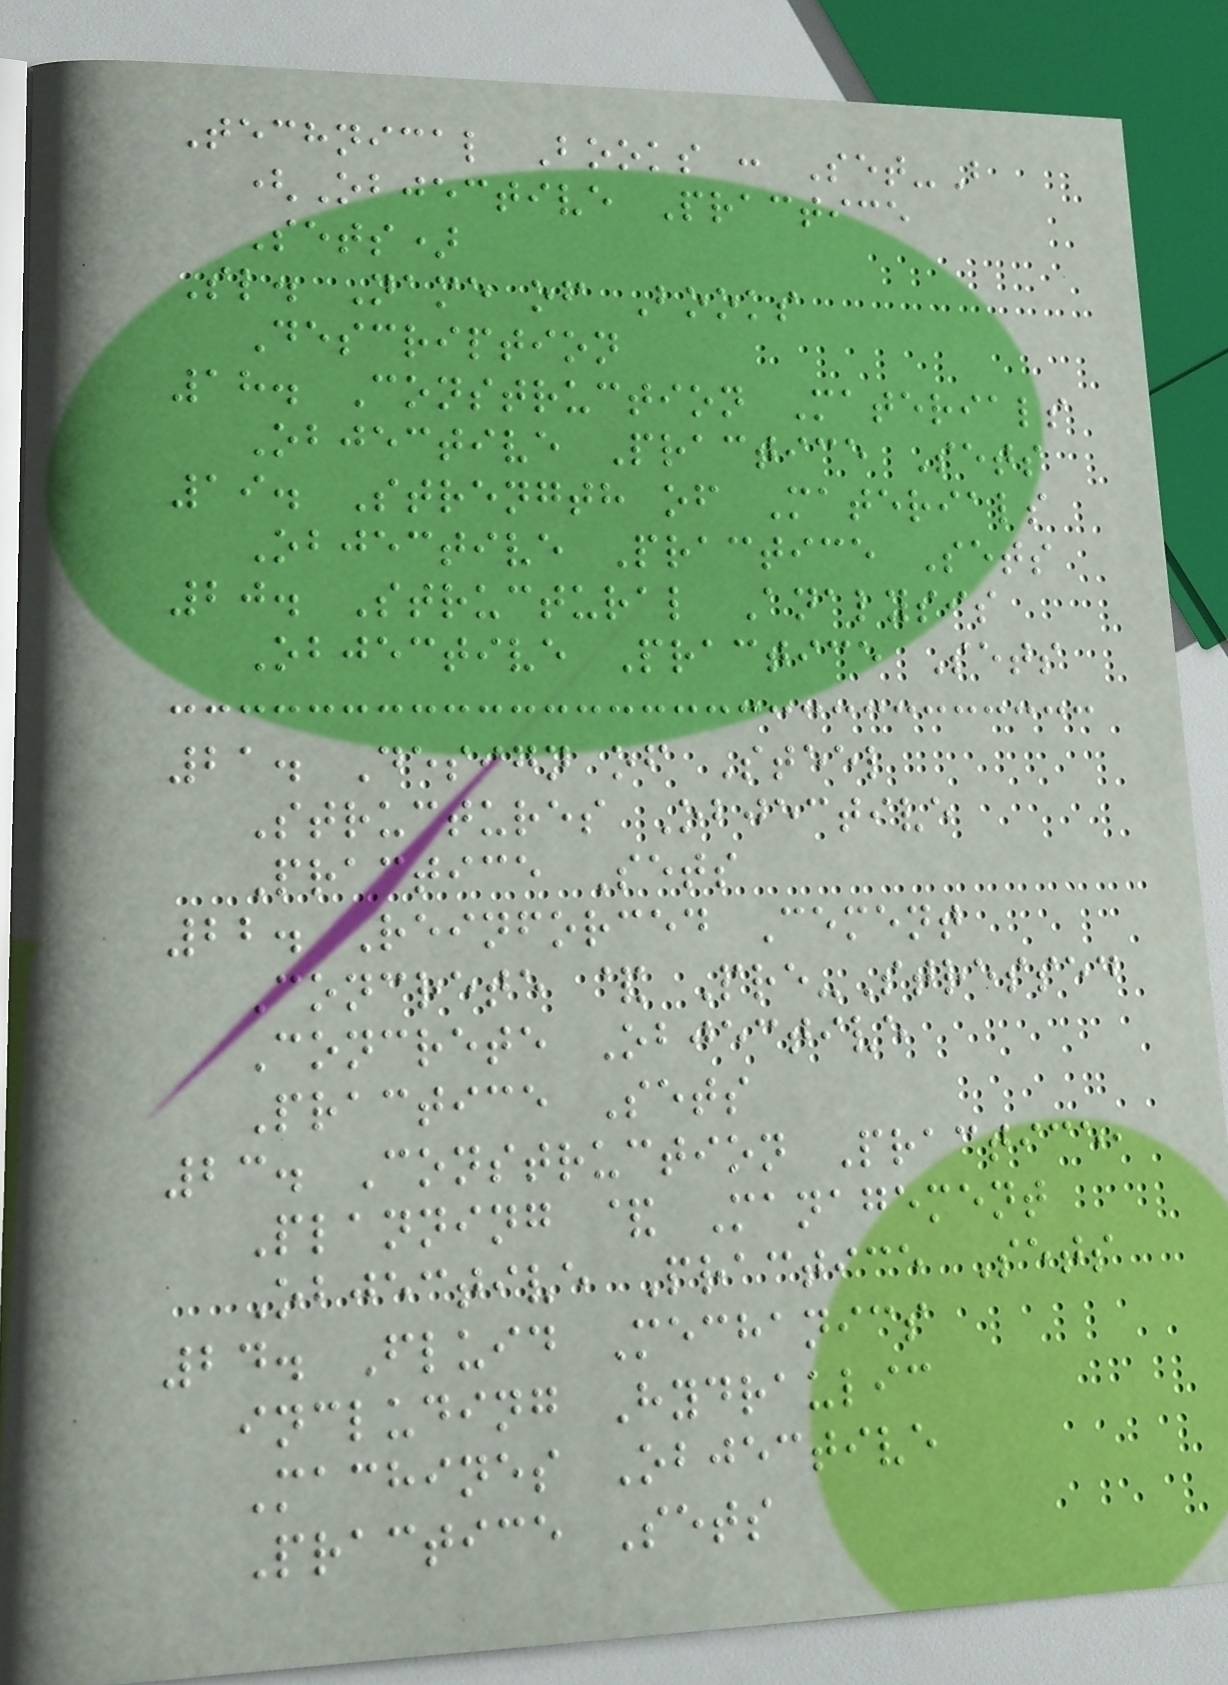Technical Books : Set-B
(Objective Practice
Sets)
Sl. Name of Books
Description
18. Construction Materials
Objective Practice Sets
19. Strength of Materials
Objective Practice Sets
20. Structural Analysis
Objective Practice Sets
21. Design of Steel
Structures Objective
Practice Sets
22. Reinforced Cement
Concrete & Pre-Stressed
Concrete Objective
Practice Sets
23. Construction Practice,
Planning & Management
Objective Practice Sets
24. Fluid Mechanics
including Hydraulic
Machines Objective
Practice Sets
